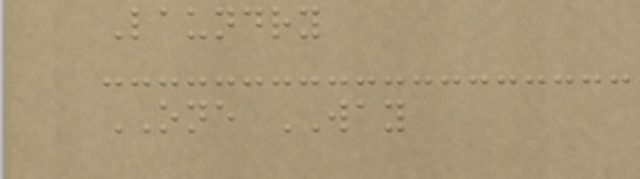Laundry
ONE WAY
